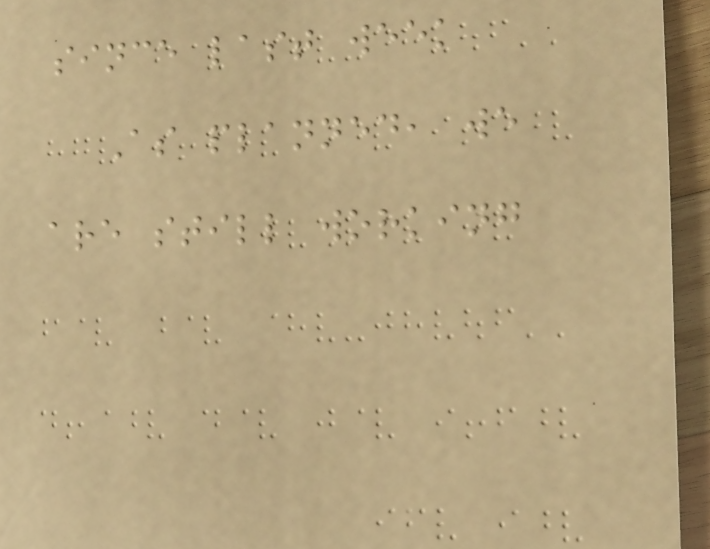since last week
As planned, we
are still working
